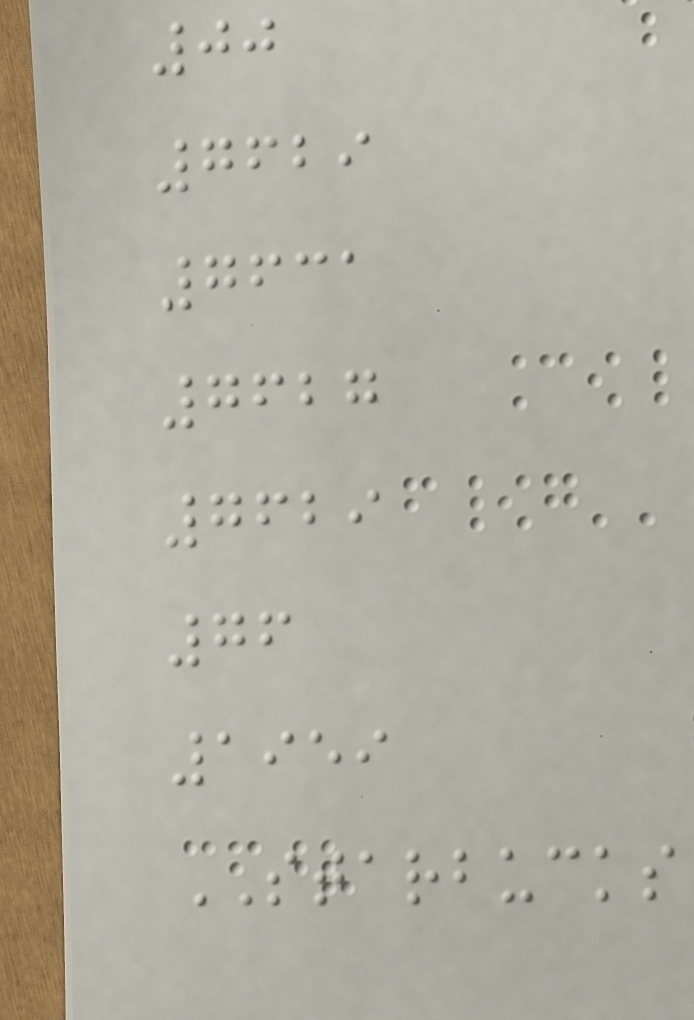00
7629
7631
7627
7629
76
1959
STARBUCKS
